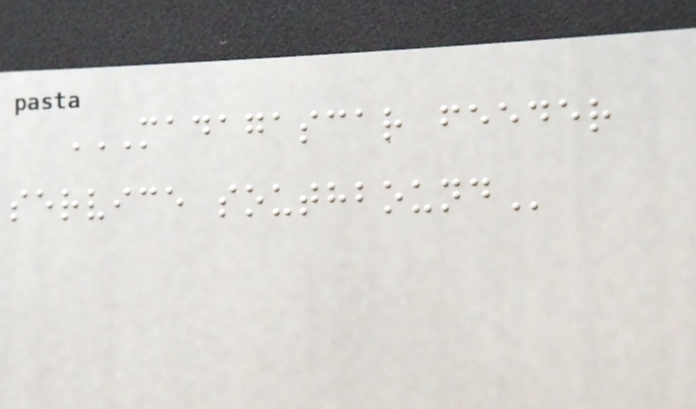MADAGASCAR FEEDER
SERVICE SOUTHBOUND
